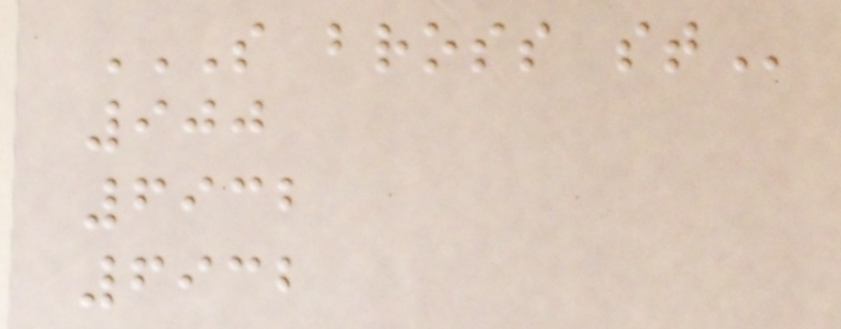S BROSS ST
900
6932
6932
